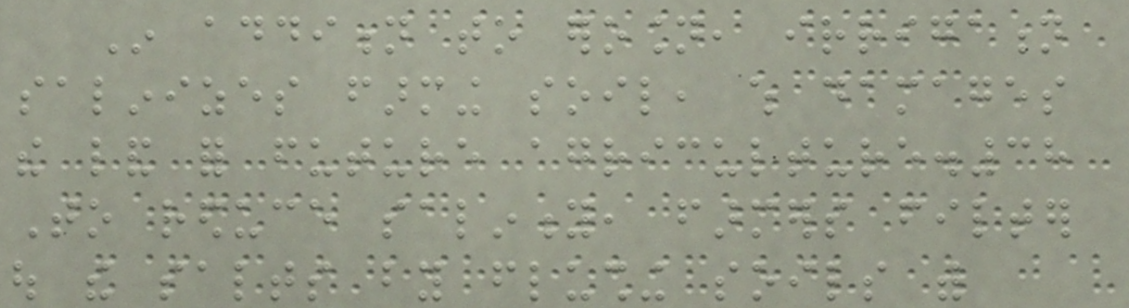In addition to erosion, irrigation
salinizes farming soil, which damages
the land for future agriculture.38
To reduce salinity, farmers filter
out the salts by flushing soils with
